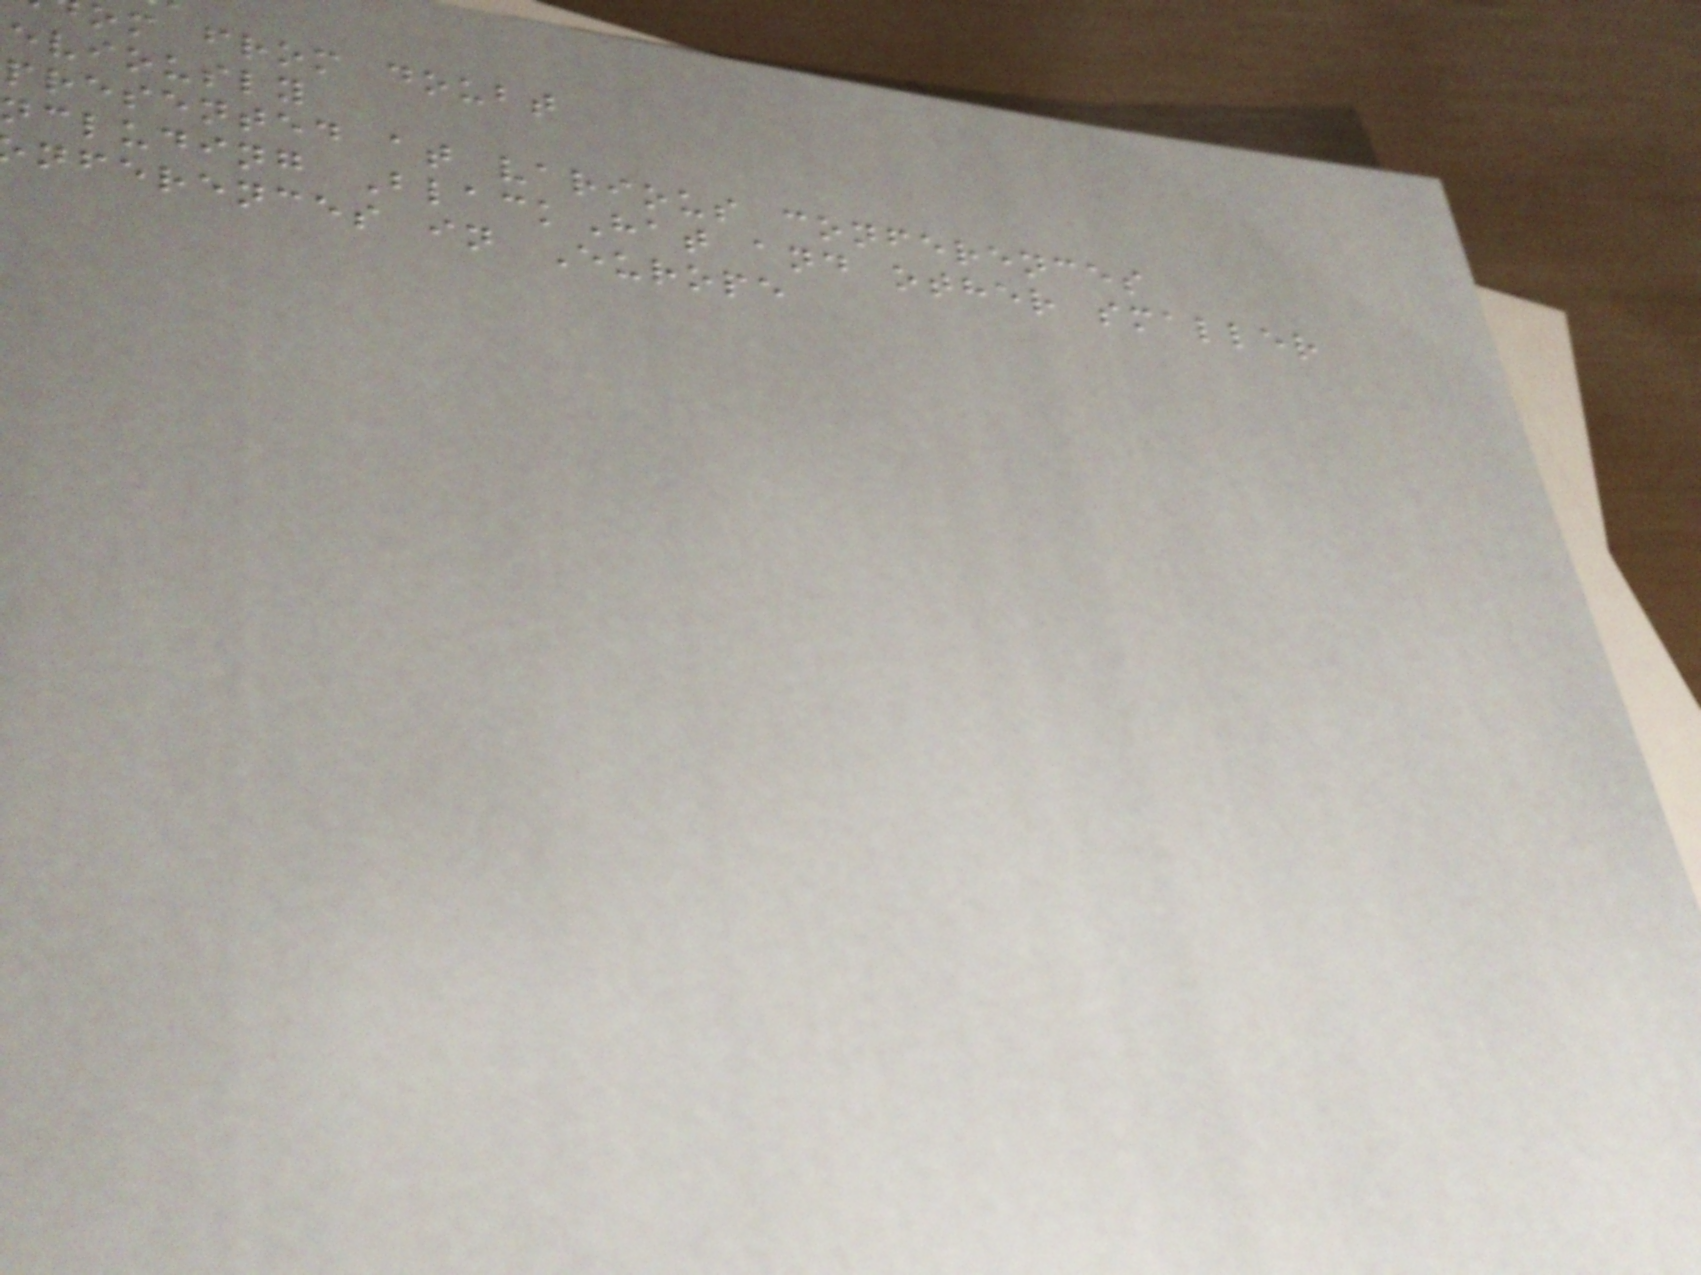om from doubt
eviously
presented at various conferences
ncluding BlackHat and other smaller
nferences in Europe
